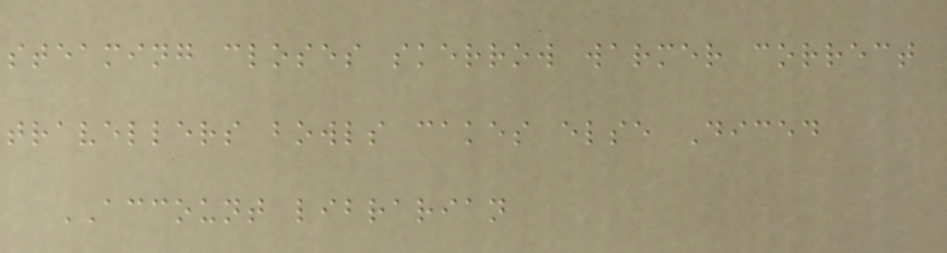steaming closes skerrow warmer correct
travellers bowls cakes else Diced
ACCOUNT librarian
